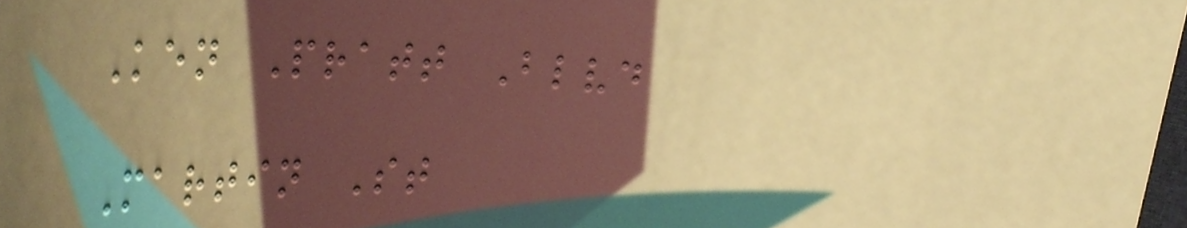Ken Pratt Blvd
Martin St
